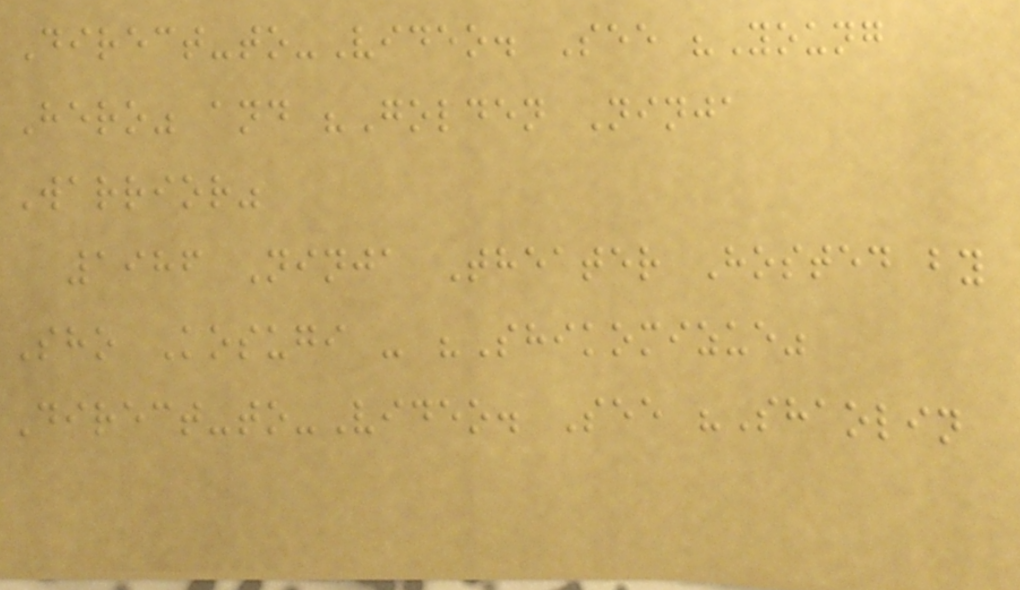Direct-to-Video. See "Young
Hero" and "Golden Ninja
Warrior"
1986 Ninja Theater Hosted by
Sho Kosugi - "Shikomizue"
Direct-to-Video. See "Shaolin
